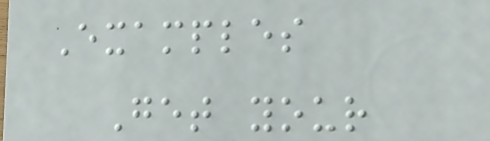Examples
Get your
